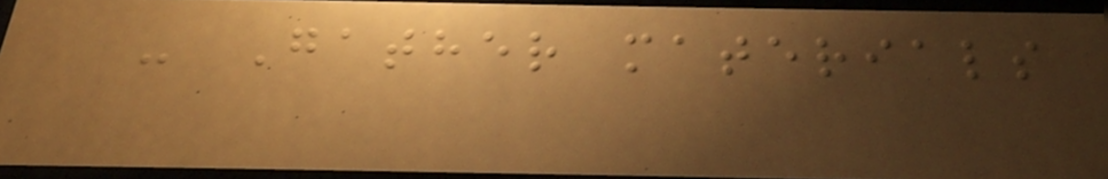- Gather materials
